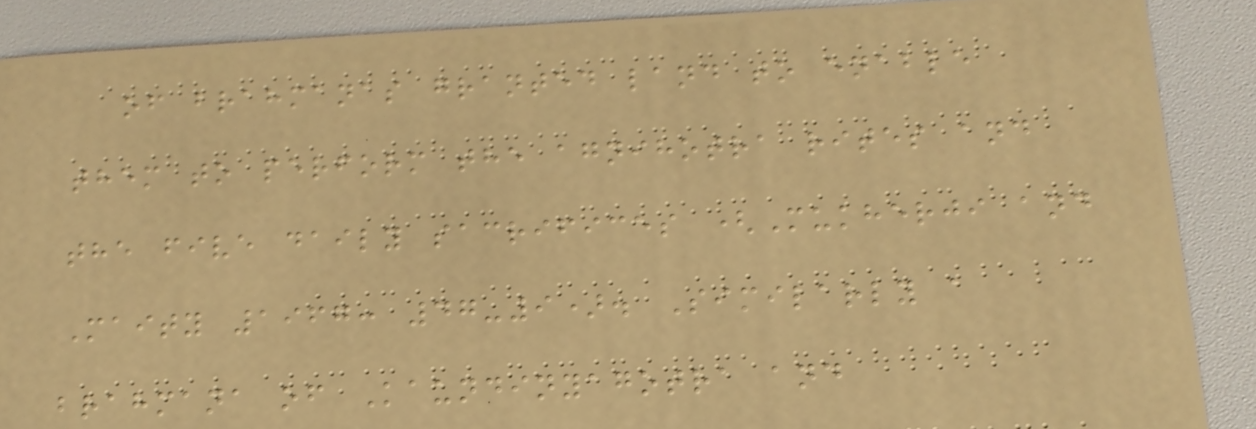of brahmanas granted land to enable
them to perform the agnihotra rites and
the five daily sacrifices (Mukherji and
Maity 1967: 47-9). Similarly a
brahmana of Kaundinyagotra and
